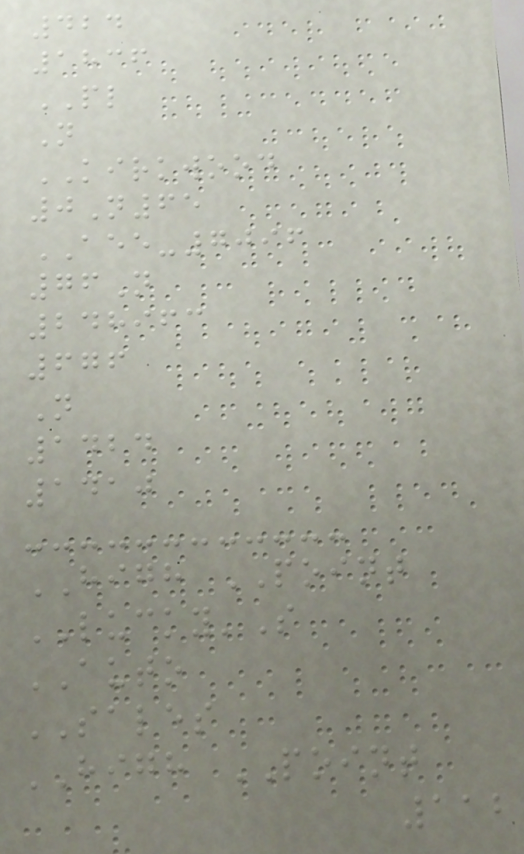424
1836
PL
N
KIRKWOOD
0N65
AEE-7096
76N
248963
676
N
1424
1410
HIGH POINT
LUCKY'S
AUTO
SALES
HIGH POINT
112
